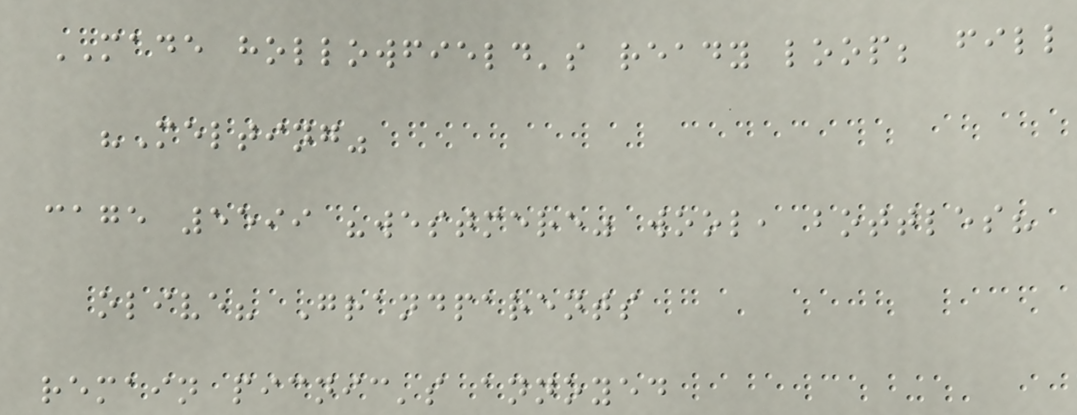MADE hollowfield's ready loop; fill
"Melting"
cage 5599 "westmere" wool, bottles?
olive? Grandparents
remain picnic's annoyed
